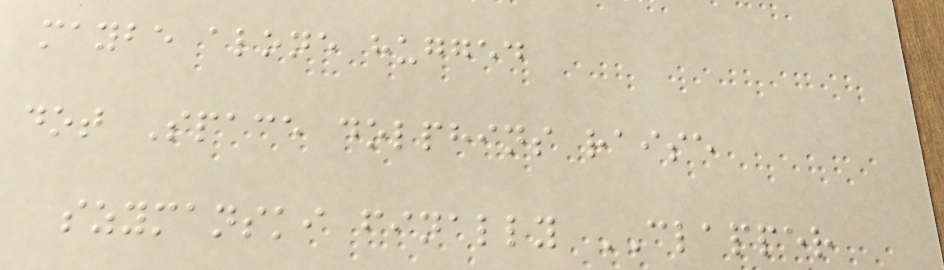maybe alone hugged
dot Space dolphins raise
szymanski finally CLAPPER
